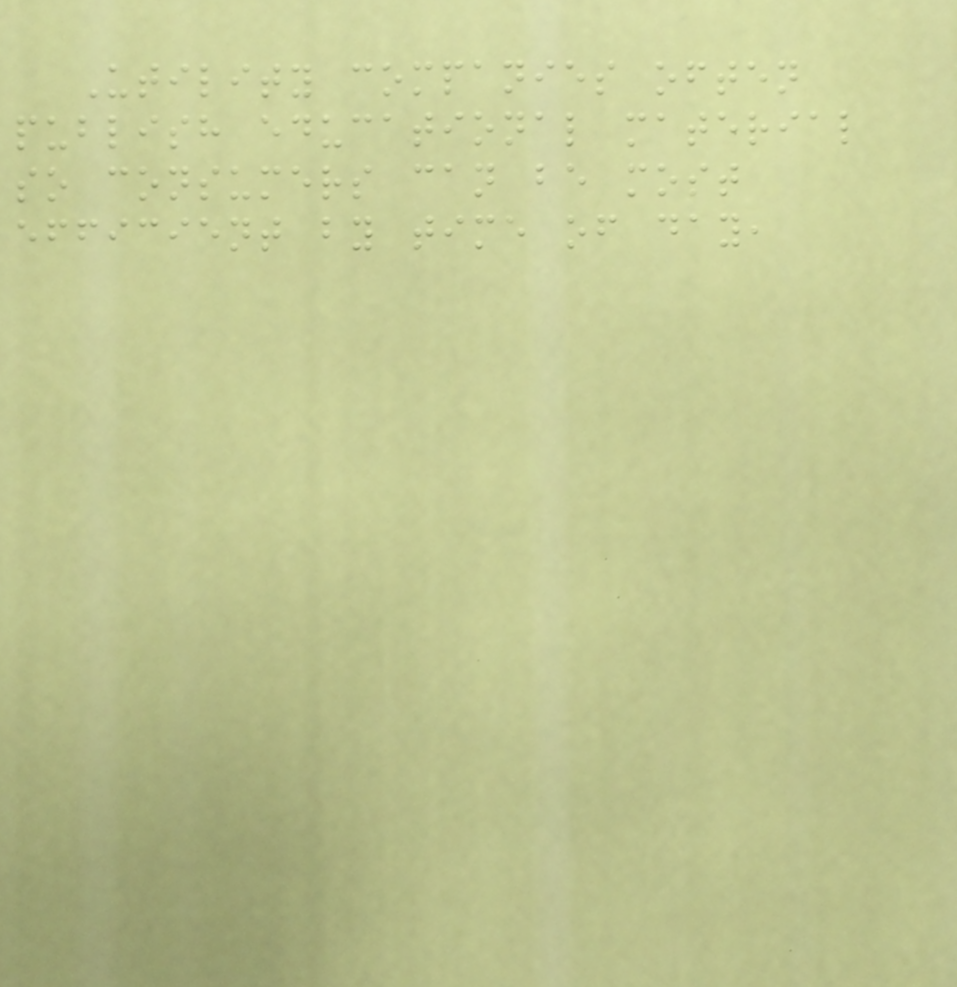Utility companies often
publish educational material
so consumers can be most
efficient by time of day,
